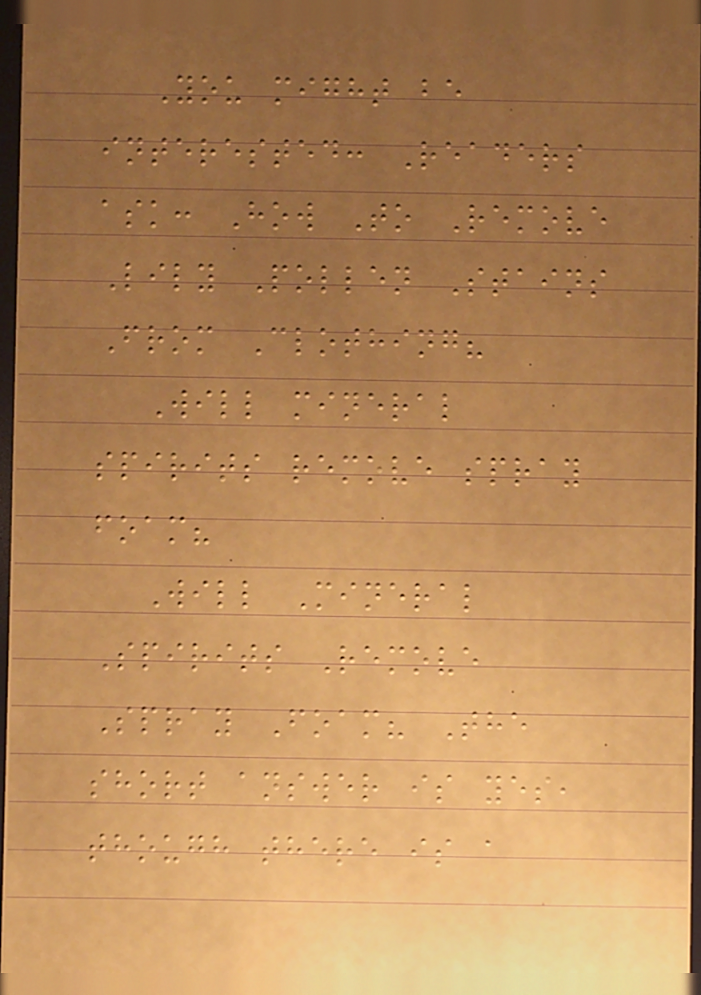You might be
interested: Readers
ask: How To Remove
Lily Pollen Stains
From Clothing?
Will mineral
spirits remove spray
foam?
Will Mineral
Spirits Remove
Spray Foam? The
short answer is yes,
though there is a
